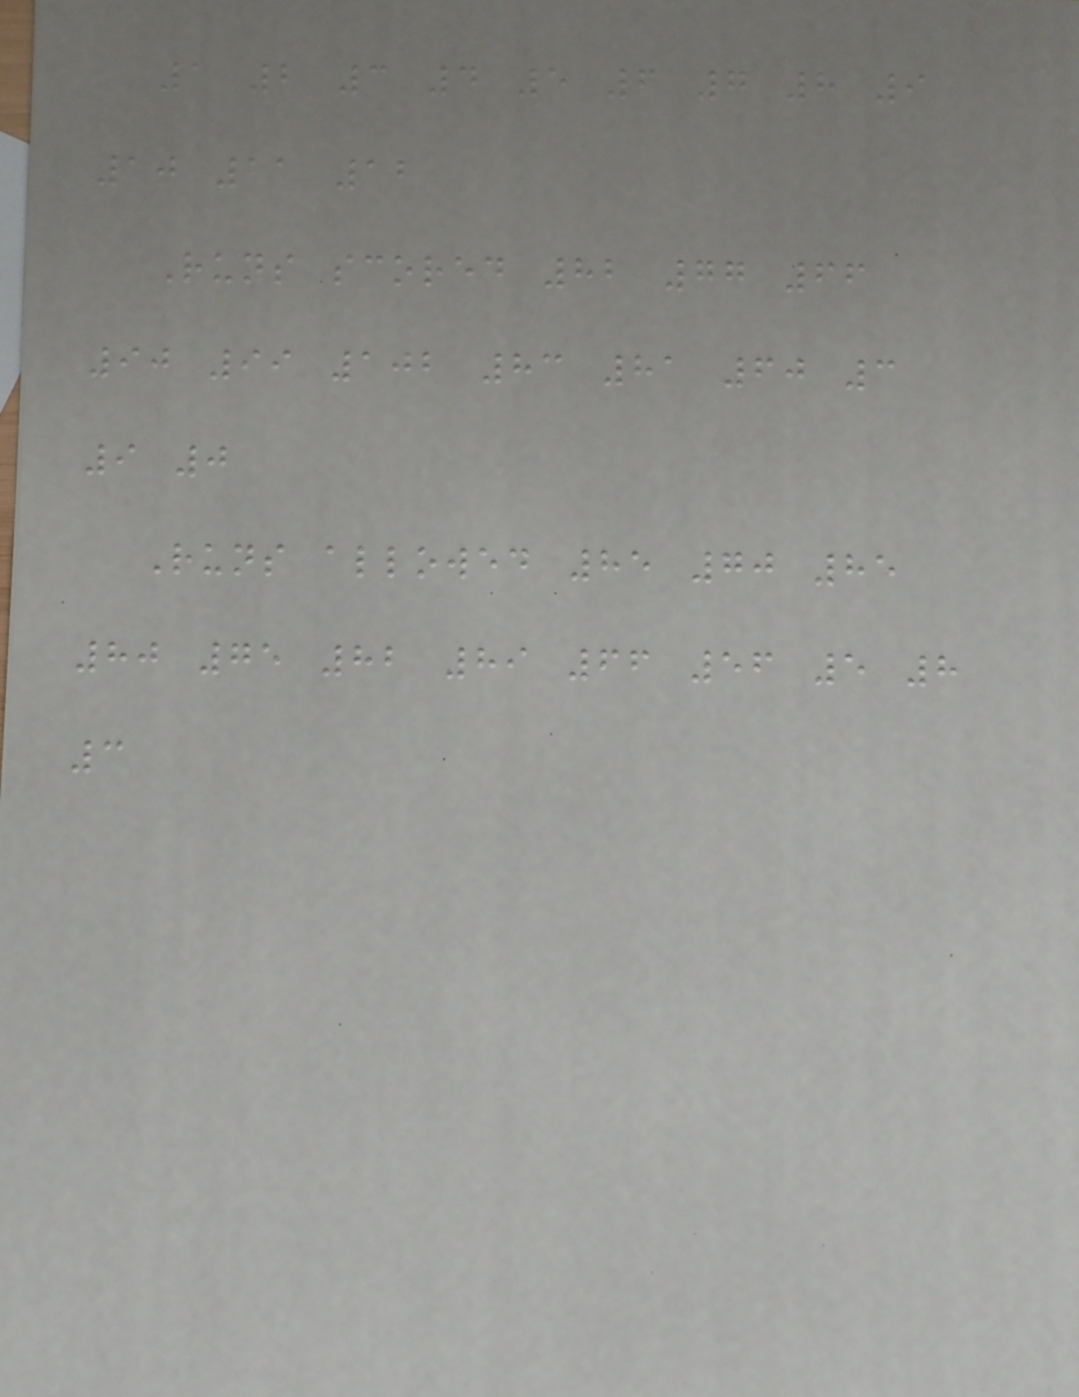1 2 3 4 5 6 7 8 9
10 11 12
Runs scored 82 77 66
90 99 102 83 81 60 3
9 0
Runs allowed 85 70 85
80 75 82 89 66 56 5 8
3
